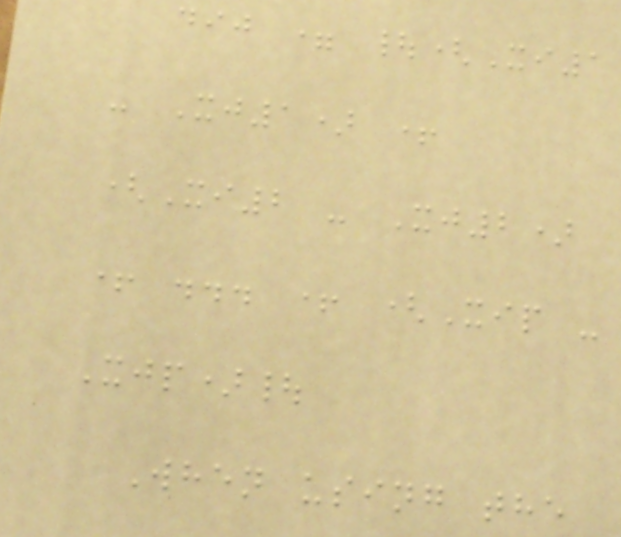dij = |(Xi1
- Xj1) +
(Xi2 - Xj2)
+ ... + (Xip -
Xjp)|
When using the
